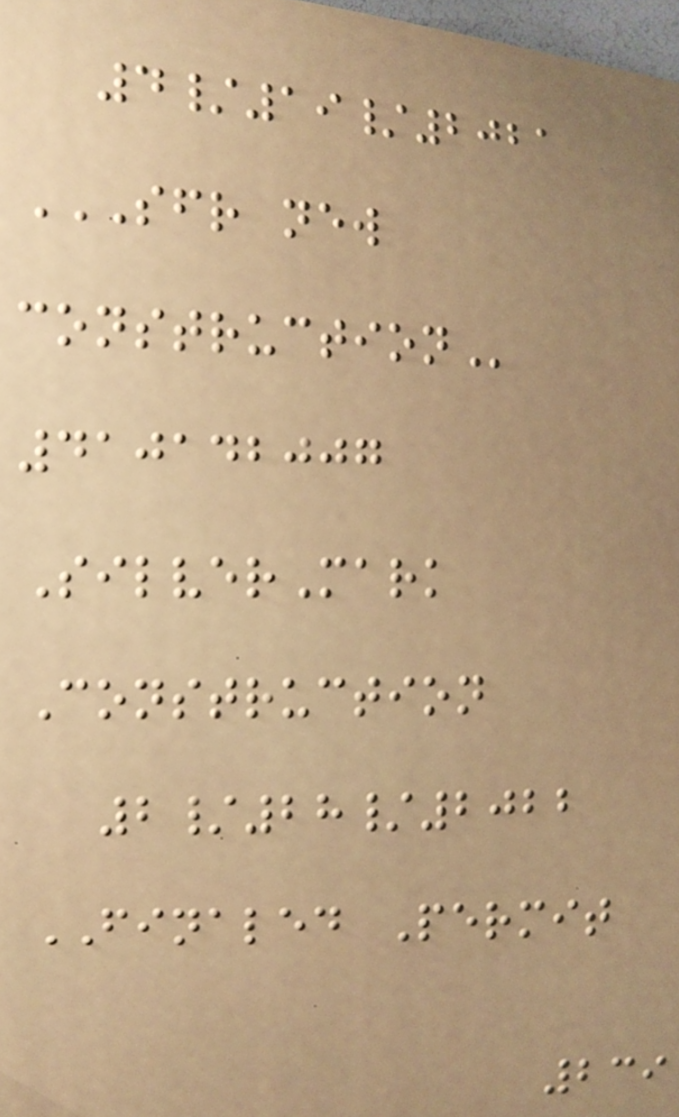4/19/2021
SFR NEW
CONSTRUCTION
410142007
SilverMark
Construction
2/28/2022
FINALED Permit
239
